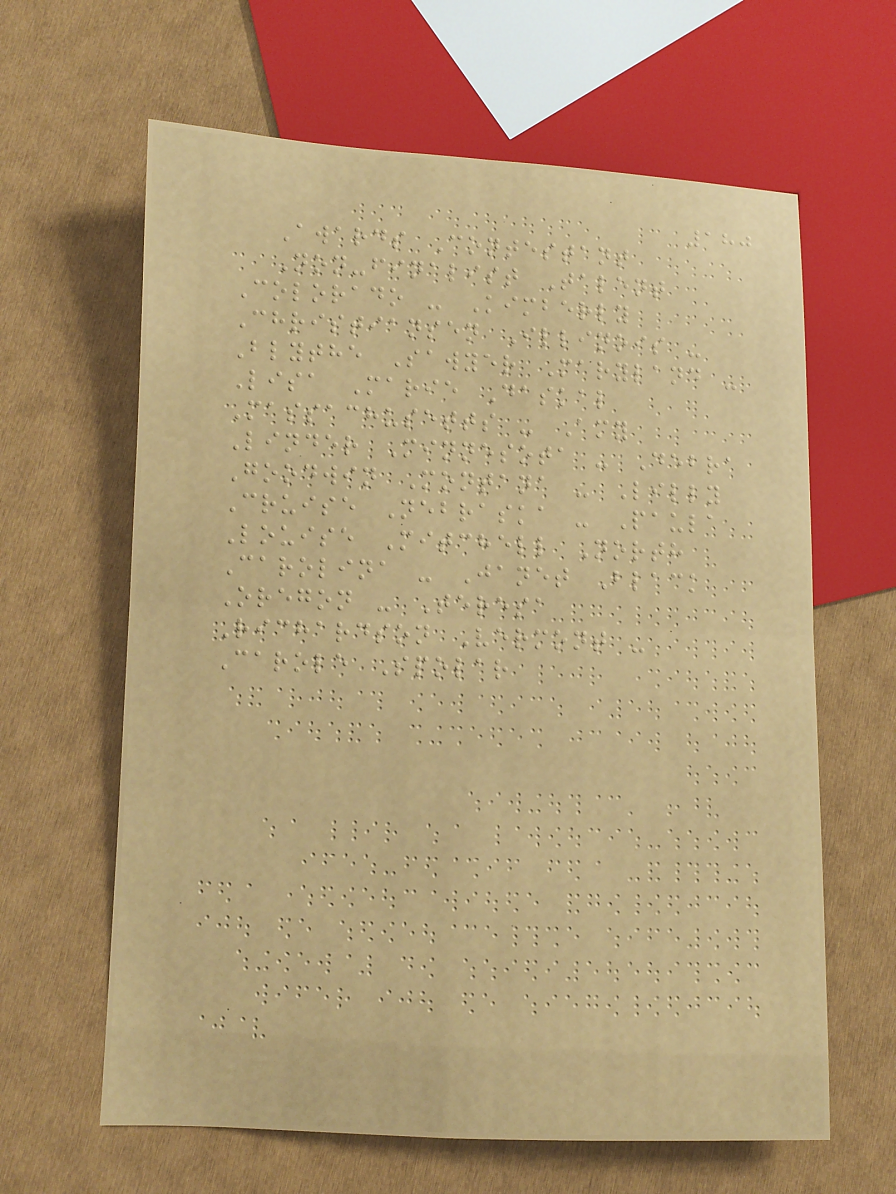180
Awards Contestant
Non-finalist Talent
Colorado - Kimberly
Christiansen Illinois -
Blythe Sawyer Maryland -
Lisa Marie Daskal
Massachusetts - Amy
Linder Minnesota - Debra
Goodwin Montana - Lilly
Cruise Nebraska - Paula
Louise Mitchell North
Carolina - Janet Black
Oregon - Teresa
Richardson Vermont -
Carole Spolar
